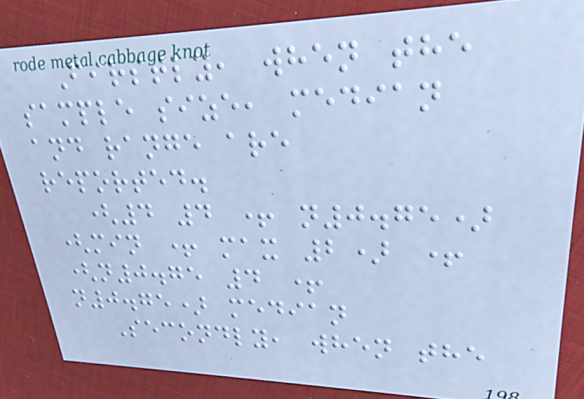Firstly, when the
sample size, median
and range are
reported.
(4 4 + n0.75)
(min + max 2) +
(n0.75 4 +
n0.75) median
Secondly, when the
